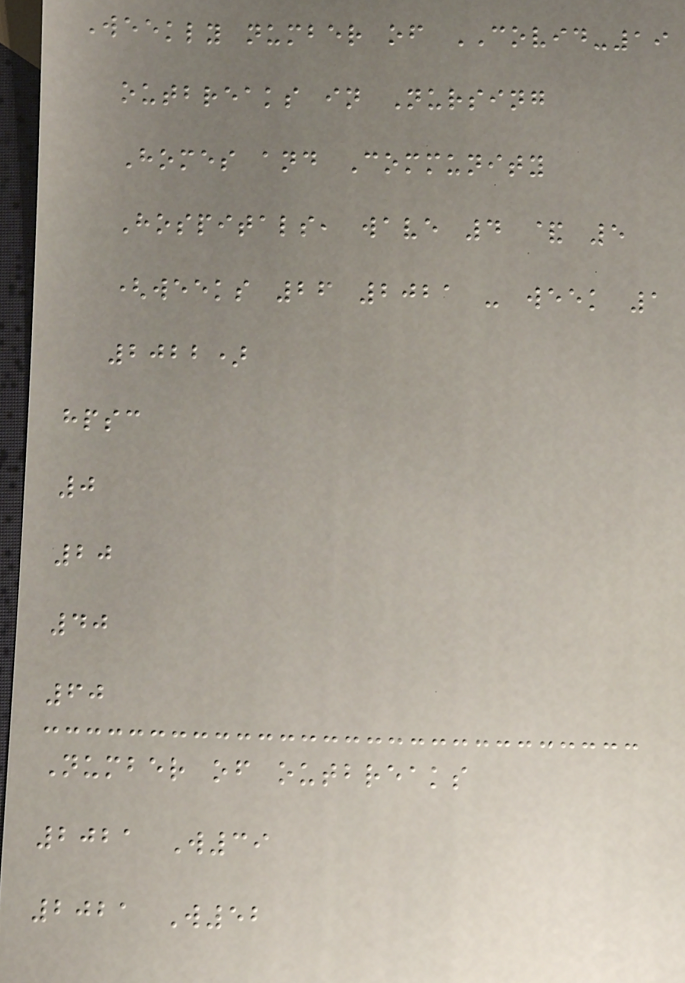Weekly number of COVID-19
outbreaks in Nursing
Homes and Community
Hospitals, wave 4 & 5
(weeks 26 2021 - week 1
2022)
hpsc
0
20
40
60
Number of outbreaks
2021 W39
2021 W52
